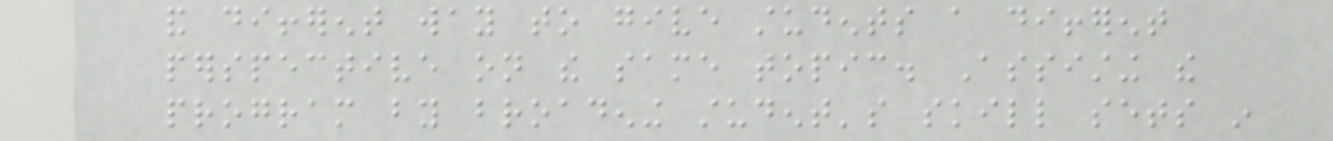and different way to give students a different
perspective on the same topic. Assisting the
program by broadening student's skill sets in
